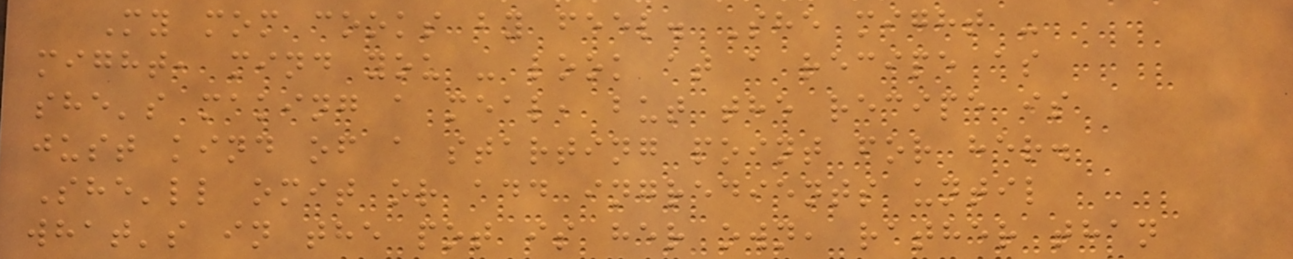My mom cooks by feel. She might -
might, mind you - look at a recipe as
she's making a meal, but the recipe is
just kind of a starting point for her.
She'll omit or add ingredients until
what's in the pot is her own, rather than
